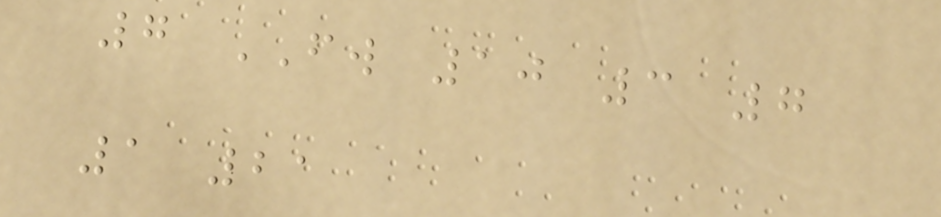7 FW 10 3 7
1 21
